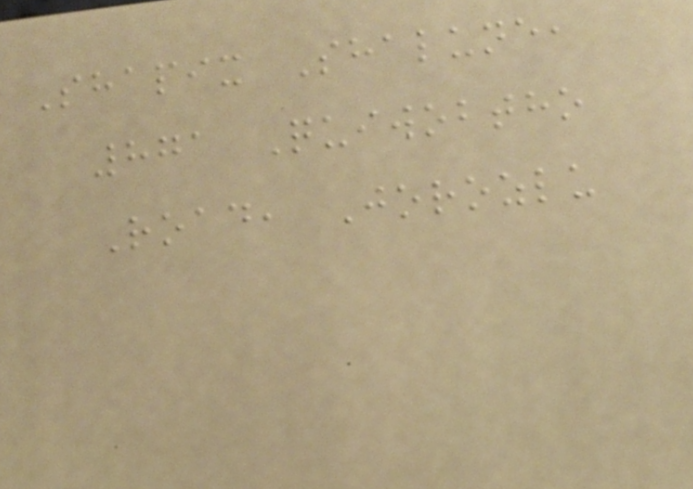Shapix Shalune,
871 Quiwobtho
Road, Jorozlu
